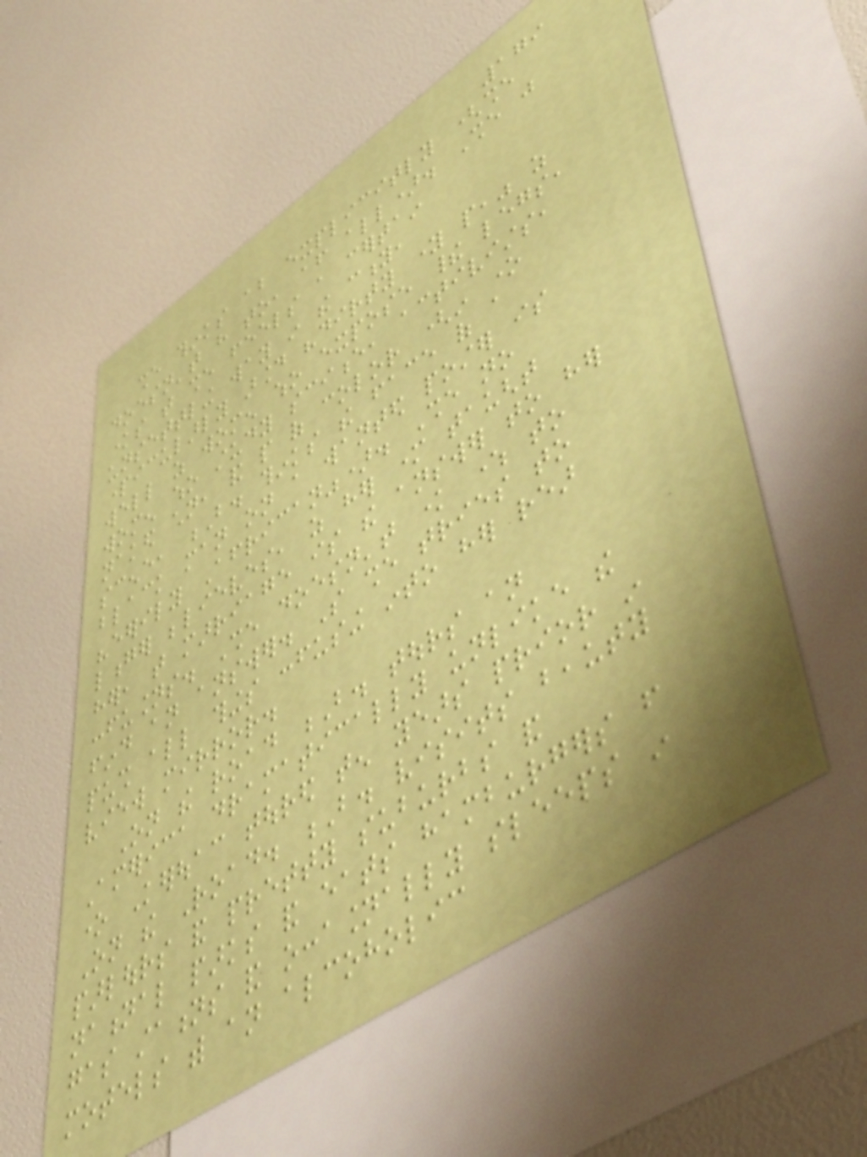179
she thinks about explicitly (she
doesn't have to, after all). She just
knows that she feels a certain
unsettling way in the city,
particularly around "dirty young people," as
well as women who expose their legs,
women who study science, activists,
naked children, and people of color (in one
scene, B. thinks the face of a
black man on a wanted poster is
"eerily African"). She no
longer believes, as her mother taught
her, that marriage is the answer to her
confusions. She doesn't know where to
find an answer. So she tries to
push all things confusing into her rear
view mirror.
On the road B. tours an
America dramatically unlike the
one Kerouac toured ten years prior in
On the Road. B. visits beauty
parlours and pretty suburbs and
national parks and eats hamburgers from
gas stations and occasionally sleeps in
motels with an alcoholic
